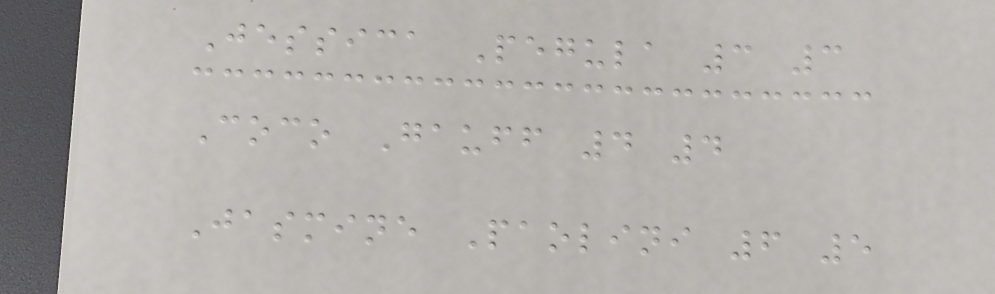Jessica Pegula 3 3
Coco Gauff 4 4
Jasmine Paolini 6 5
